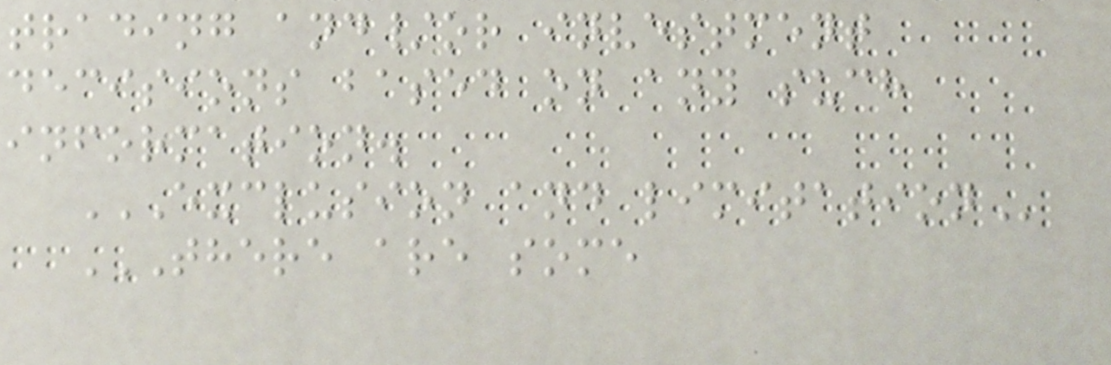trading and/or investment
decisions based on any such
information.
EXCLUSION AND LIMITATION
THERE ARE SOME
